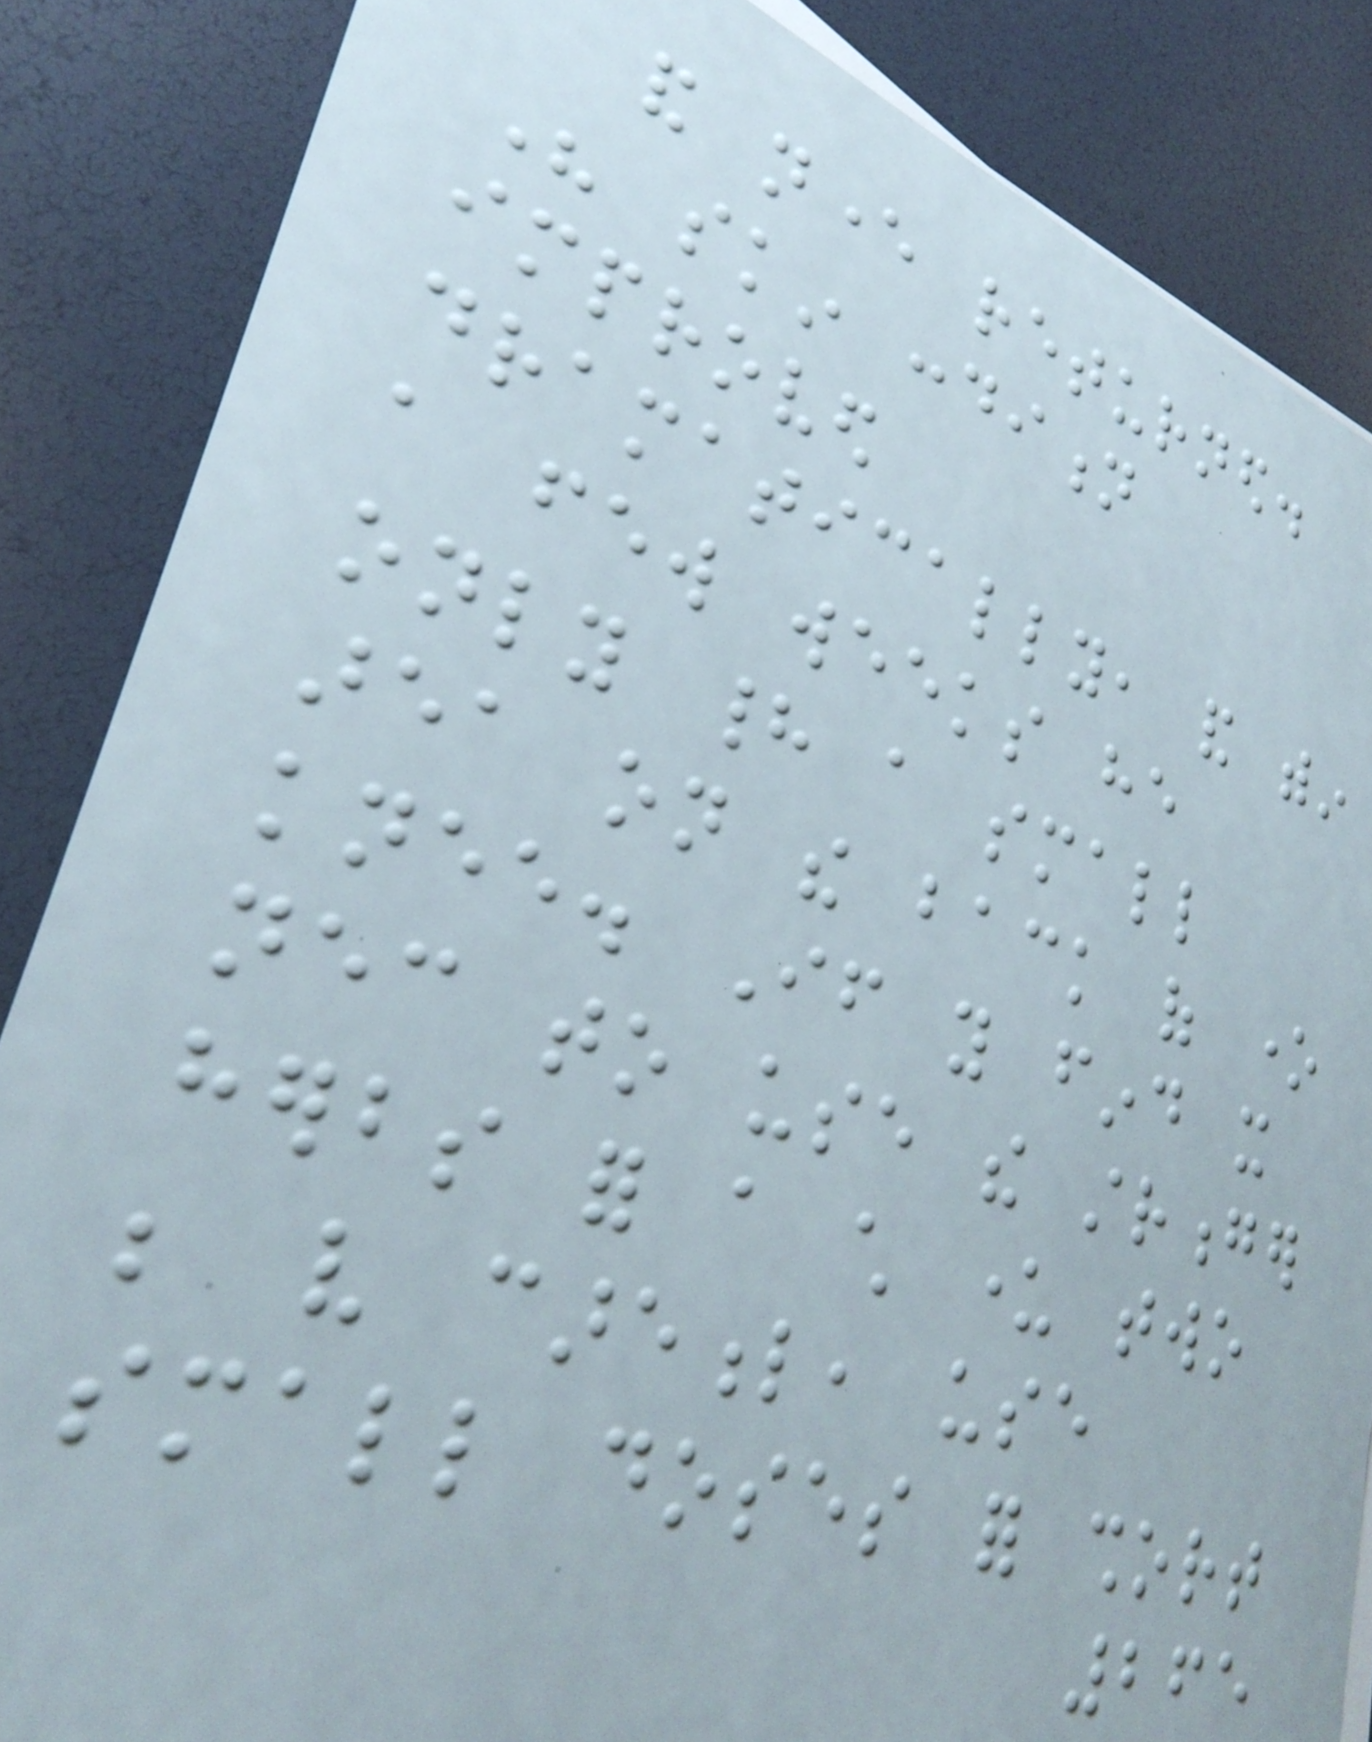and never returned.
His skin condition
improved
dramatically, and within
a few weeks he
only had a small
area on the back of one
knee. If you find it
necessary to use the stronger
herbs for a child under two
be very careful, use
small doses for short
265
